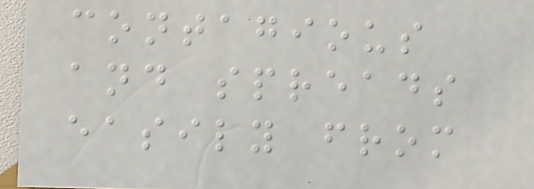contagious
and spreads
easily from
